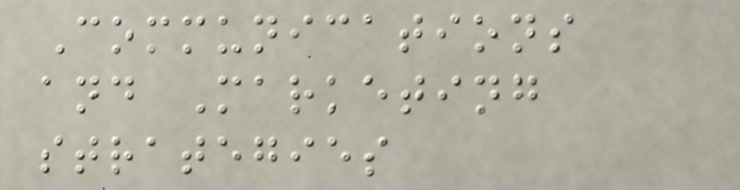Communications
and Marketing
strategies
